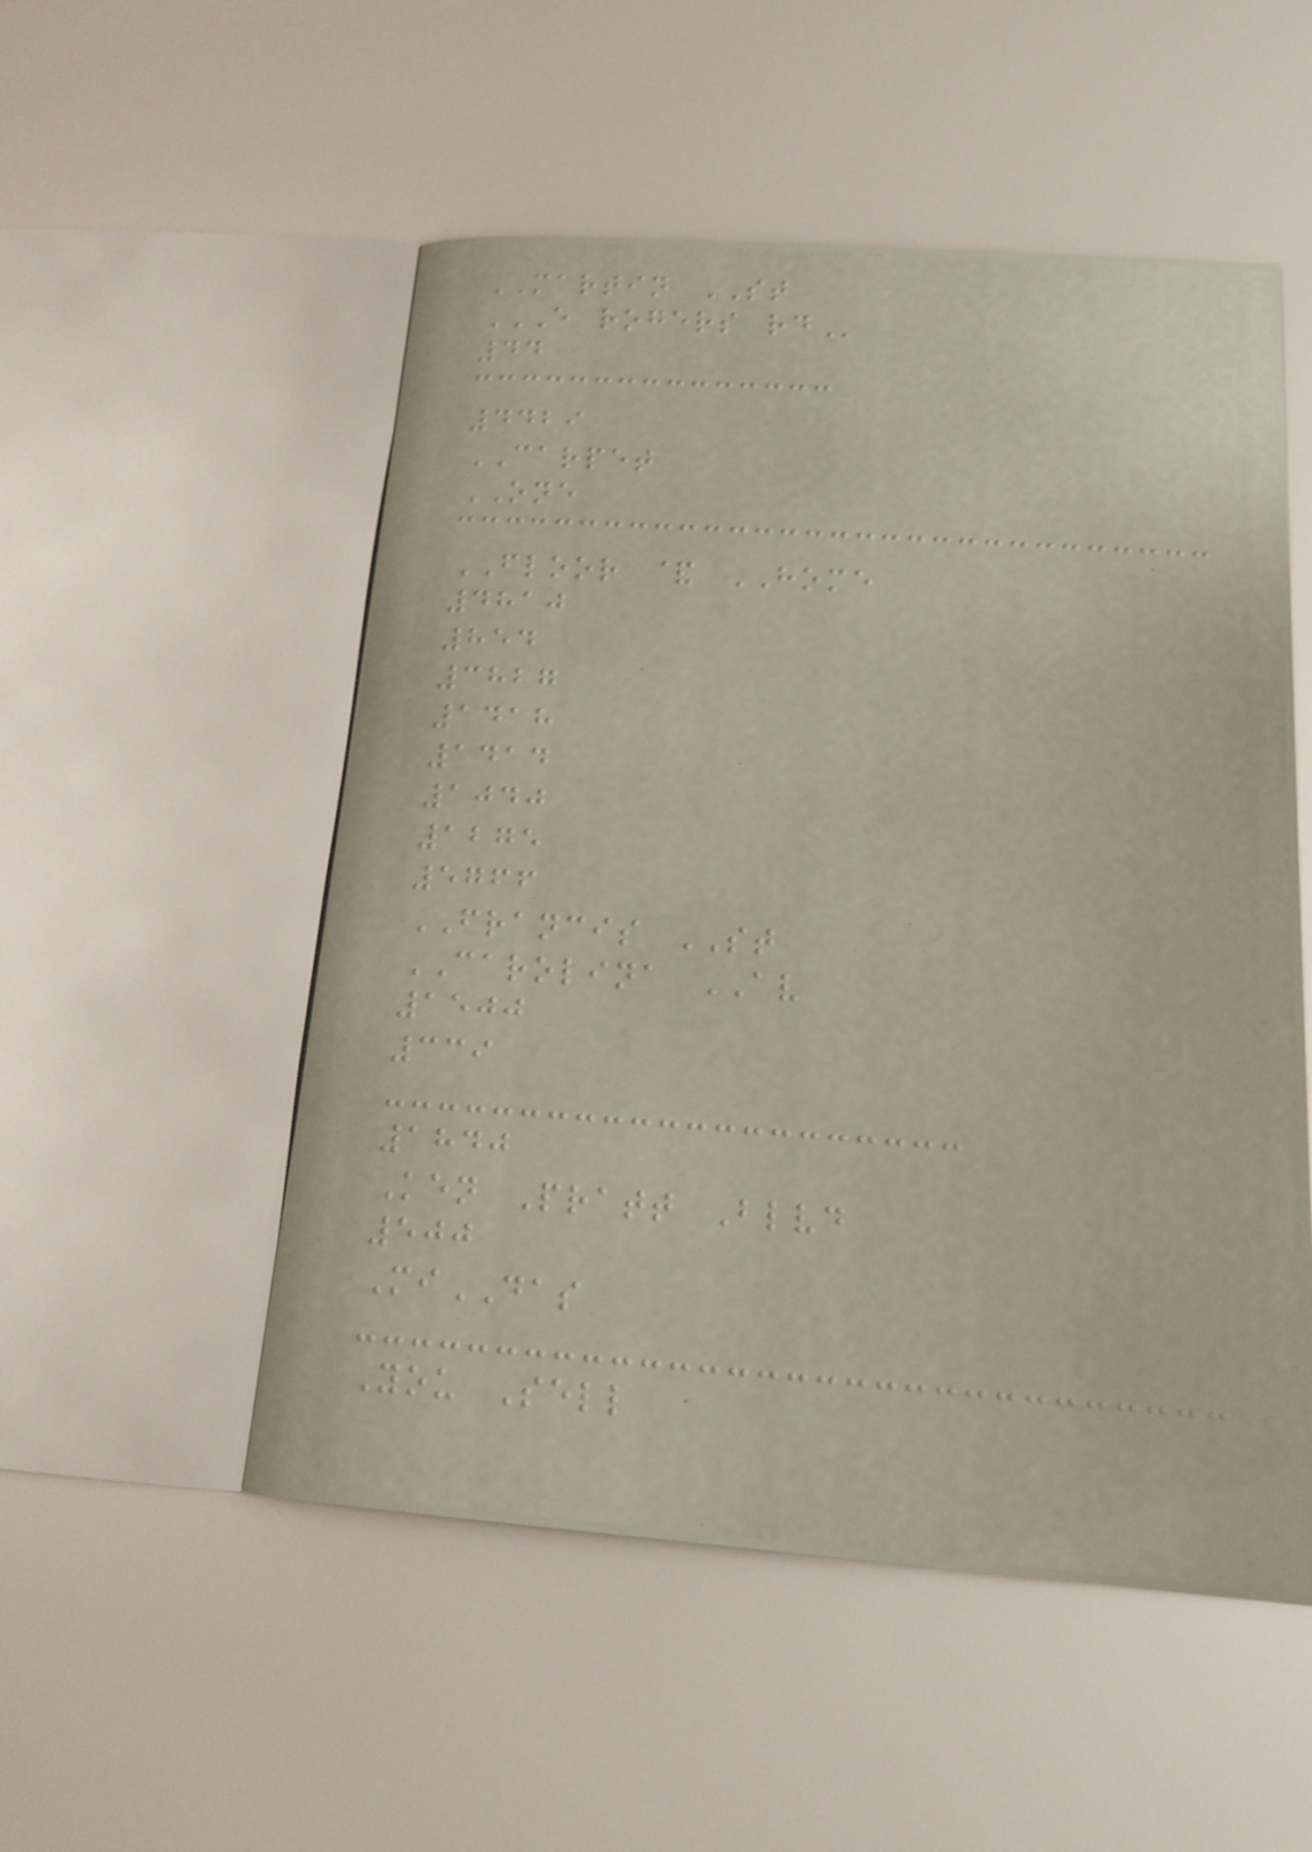MARTIN ST
E ROGERS RD
44
4429
CARPET
ONE
FLOOR & HOME
4810
854
3827
1418
1414
1040
1275
5766
FRANCIS ST
CAROLINA AV
1500
339
1840
Ken Pratt Blvd
500
MiDAS
You Sell
